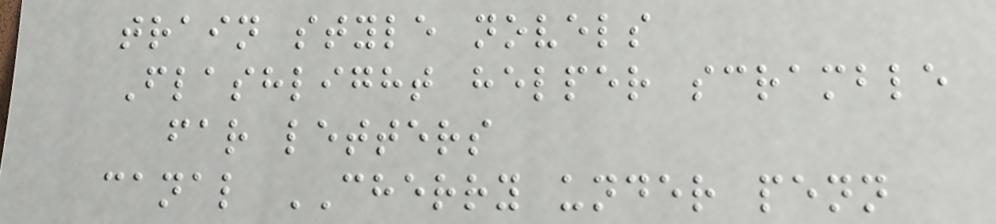train style novels
Flashlight helper scramble
far letters
canal CHERRY under penn
